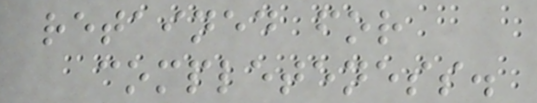retained for
completeness.
